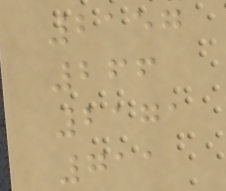2157
266
2171
711
